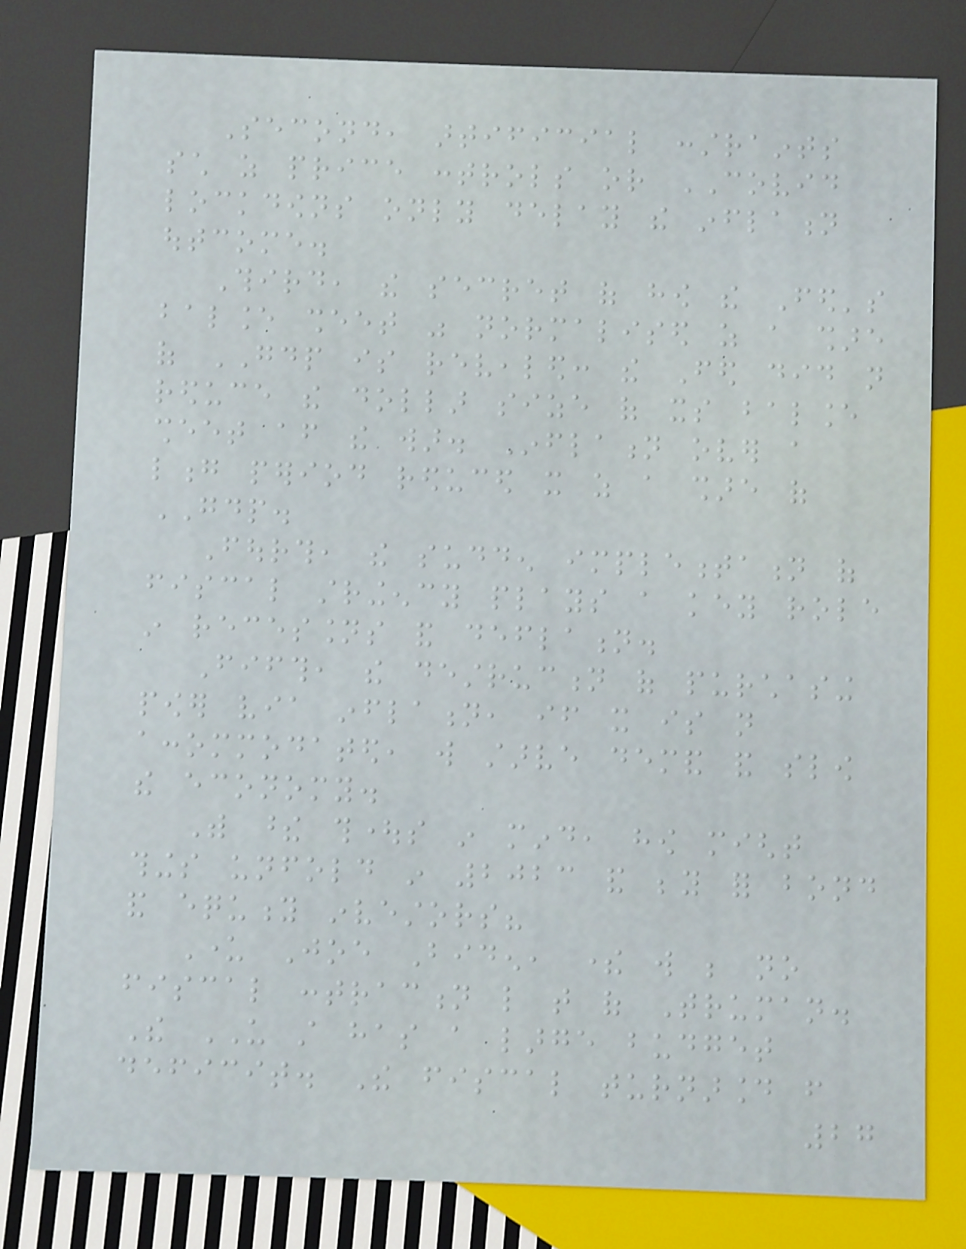Second, artificial constraints
such as price controls or COVID
lockdowns only delay the inflation
outcome.
Third, the secret of how the Fed's
balance sheet was normalised as a share
of GDP is revealed: the Fed did not
reduce the dollar size of its balance
sheet after the war. Inflation over a
long period reduced it as a share of
GDP.
Fourth, the sudden implementation of
fiscal stringency plays a key role
in recessions and deflation.
Fifth, the destruction of purchasing
power via inflation, if it is not
accommodated, will starve demand and slow
the economy.
With these thoughts in mind, how might
things unfold in 2023 and beyond for bond
and equity investors?
Under Joe Biden, there will be no
fiscal contraction like that of Truman.
The US still has a large budget
deficit. The fiscal turnaround from
27
